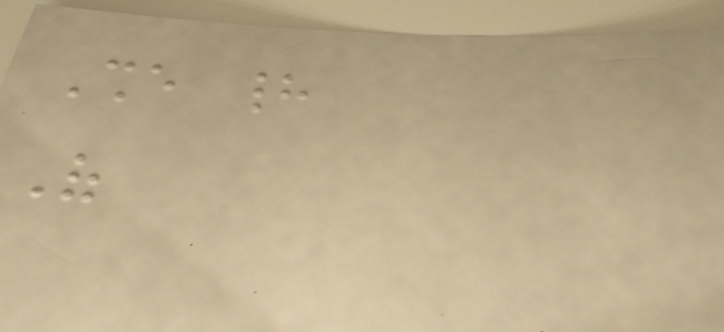She had
Of
